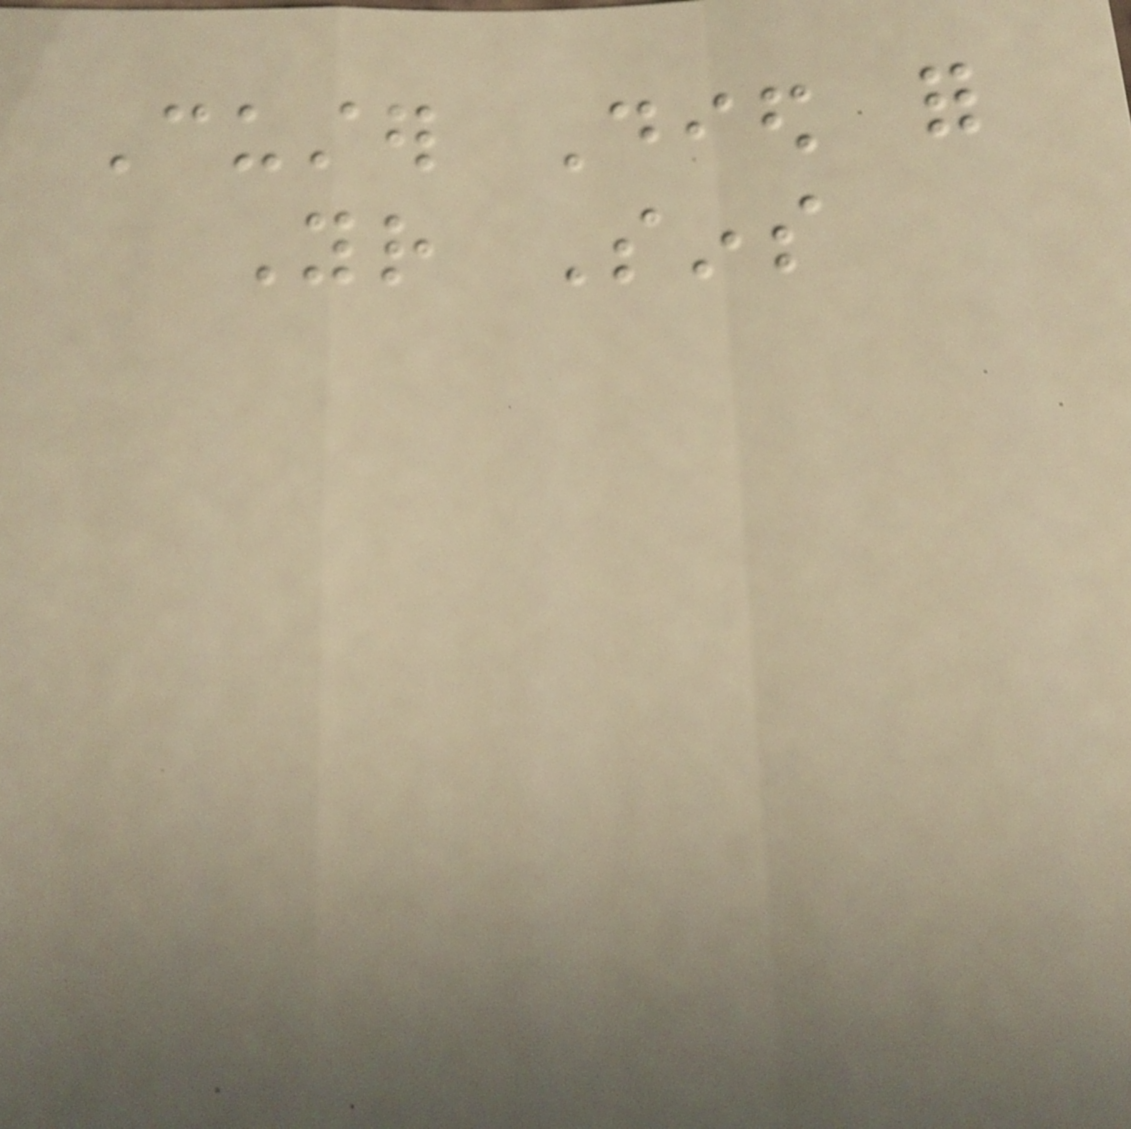Custer Died for
Your Sins
